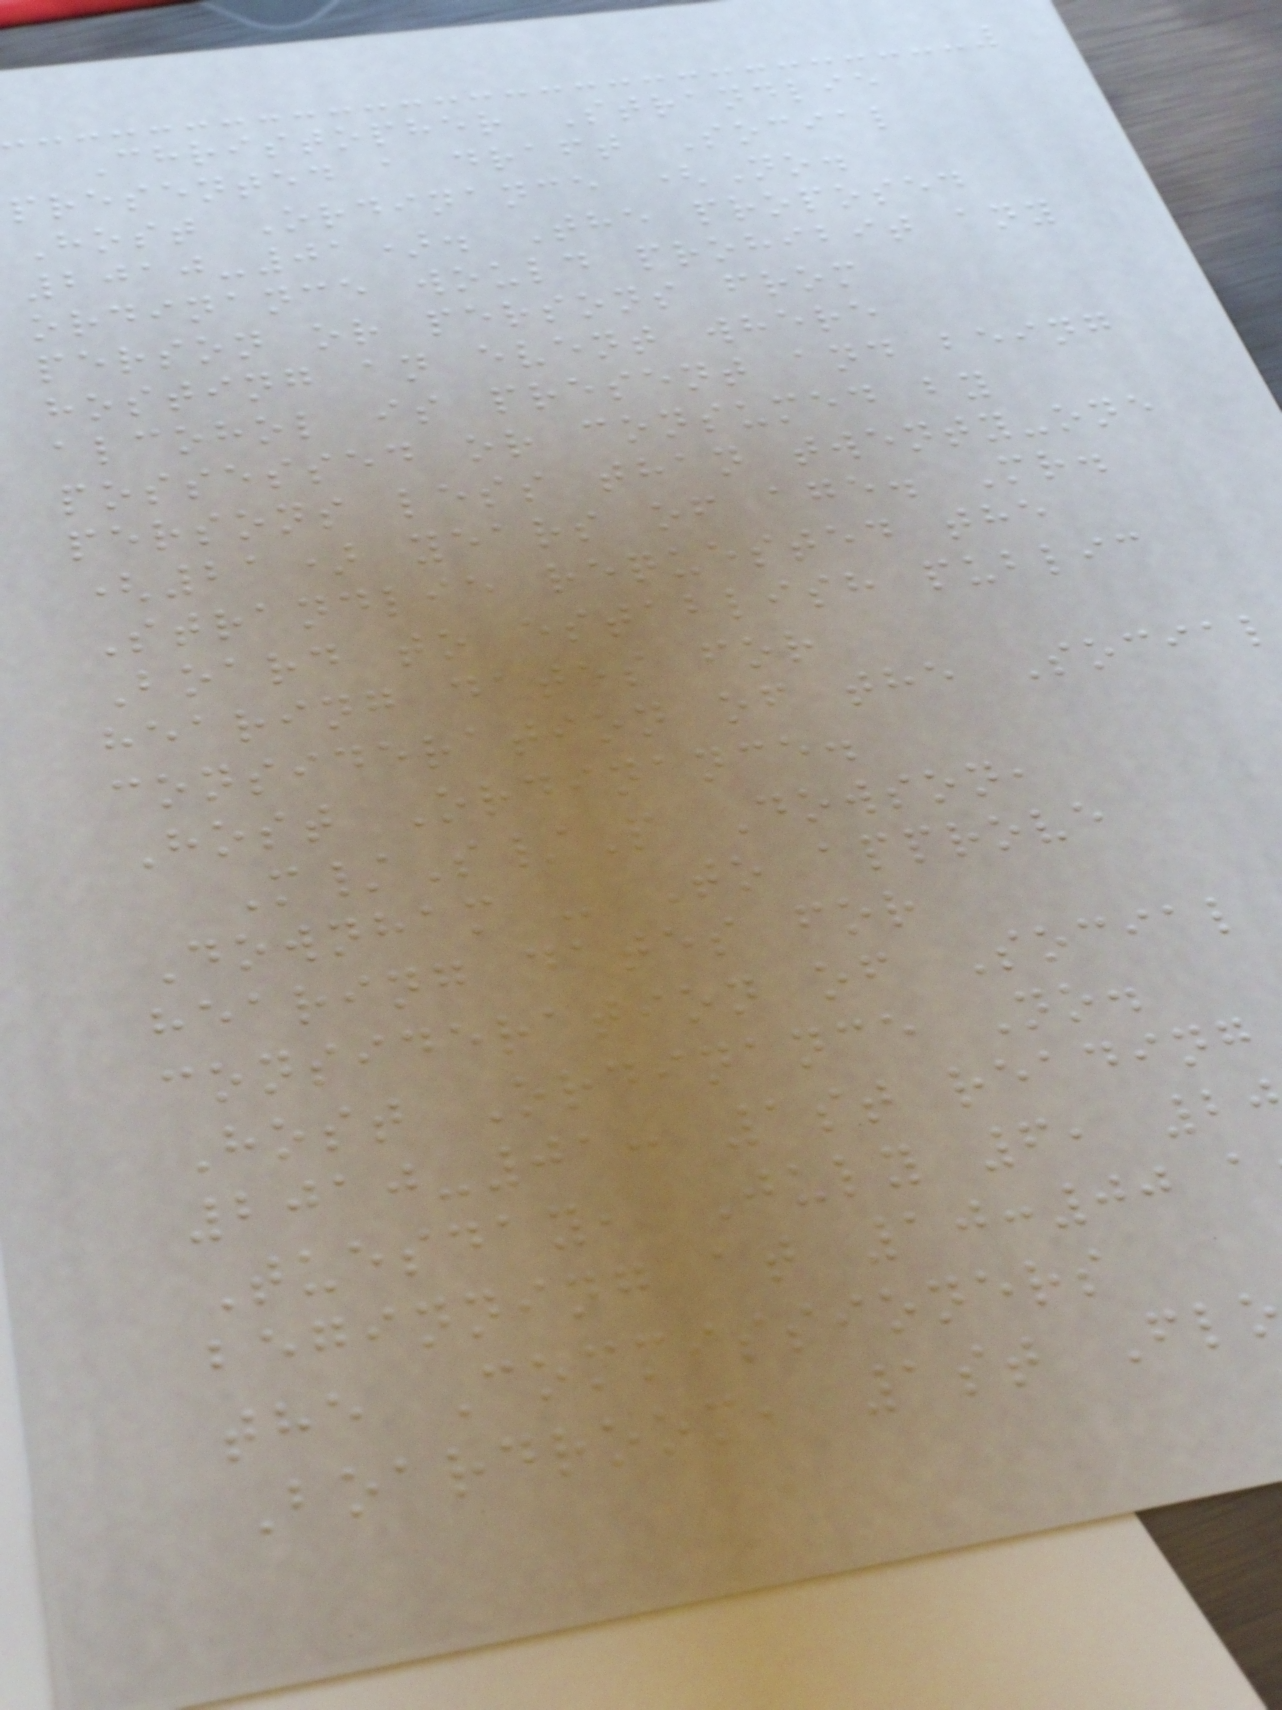Christopher Strandlie
presented a draft Social
Host Ordinance (No.
2010-01). The proposed
ordinance would prohibit any
person or persons from
hosting an event where
alcohol is present and being
possessed or consumed by
persons less than twenty-one
(21) years of age. Mr.
Strandlie requested the
Board to establish public
hearing dates for
consideration of the Social
Host Ordinance.
M/S/P Dowson,
Downham - To approve
hearing dates for
consideration of Social
Host Ordinance No.
2010-01: 1st reading
Tuesday, July 6, 2
beginning at 10:00 a
the Commissioners
Boardroom, 1st Fl
